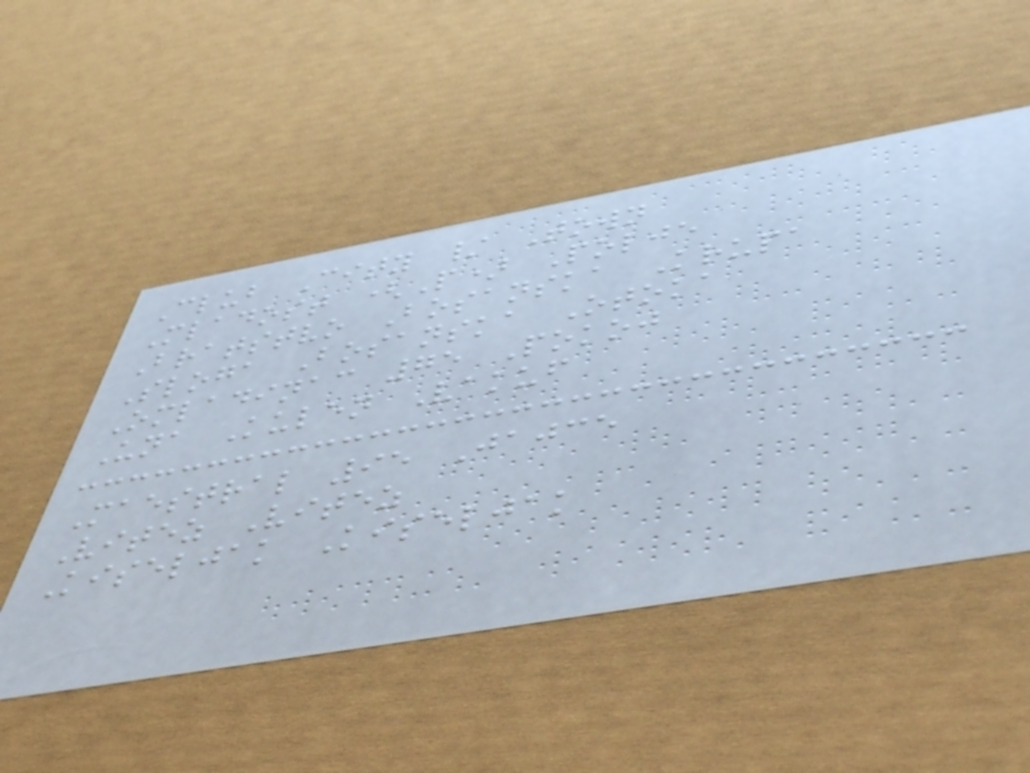Club City / Town
Mladost (P) Polje
Bratstvo Bosanska Krupa
Sloga Bosanska Otoka
Omladinac 75 Pokoj
Una Kulen Vakuf
Maestral 95 Jajce
Vitez Vitez
Kiseljak Kiseljak
